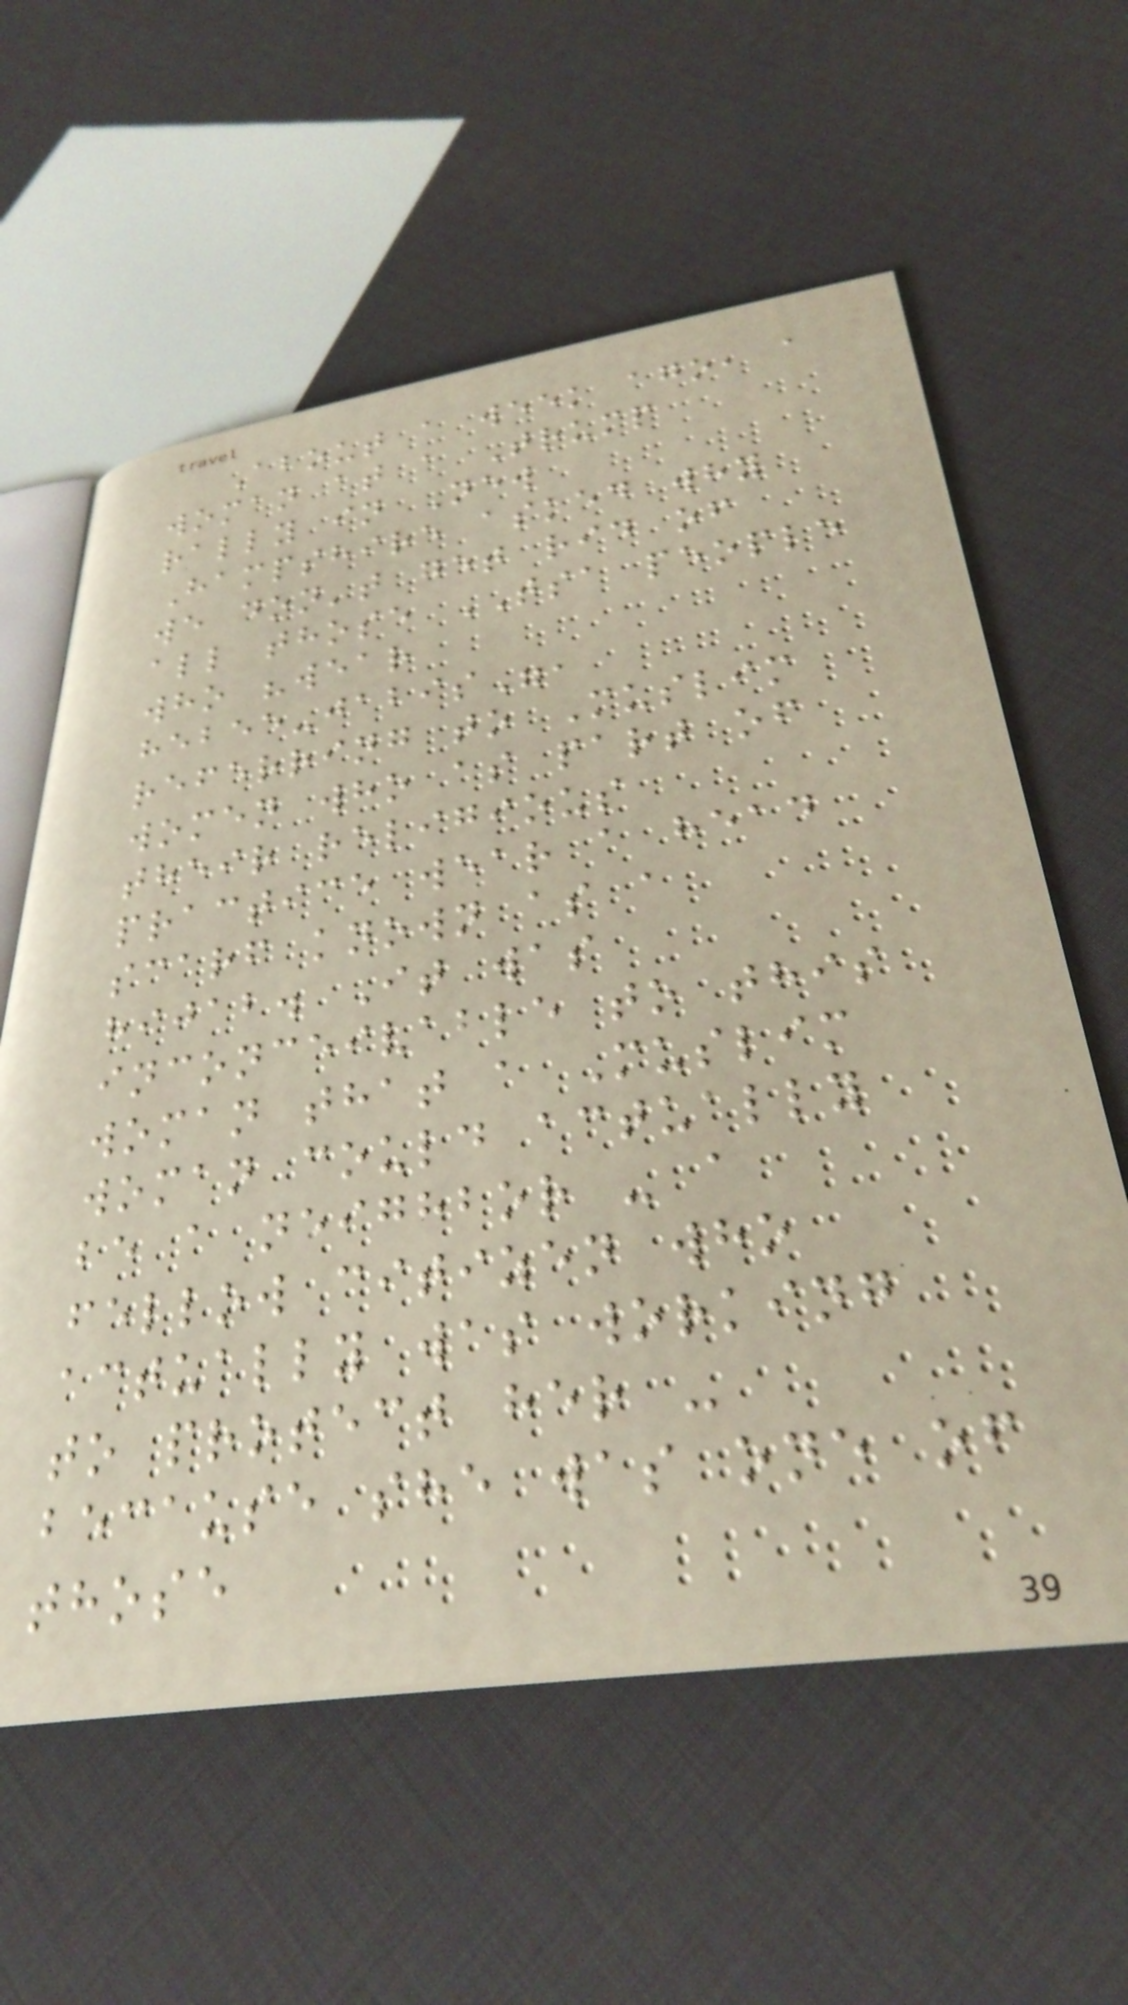About a week ago, a
woman at a Trump
rally in New
Hampshire asked why
we don't get rid of
all those TSA people
who "wear
hebee-jabis",
referring to Muslim
women who as part of
their religious
practice wear a head
scarf known as a
hijab. It was
inconceivable to this
woman that a Muslim
woman could actually
be a neighbor - a
fellow citizen who
actually was working
to protect her -
because she was one of
those
